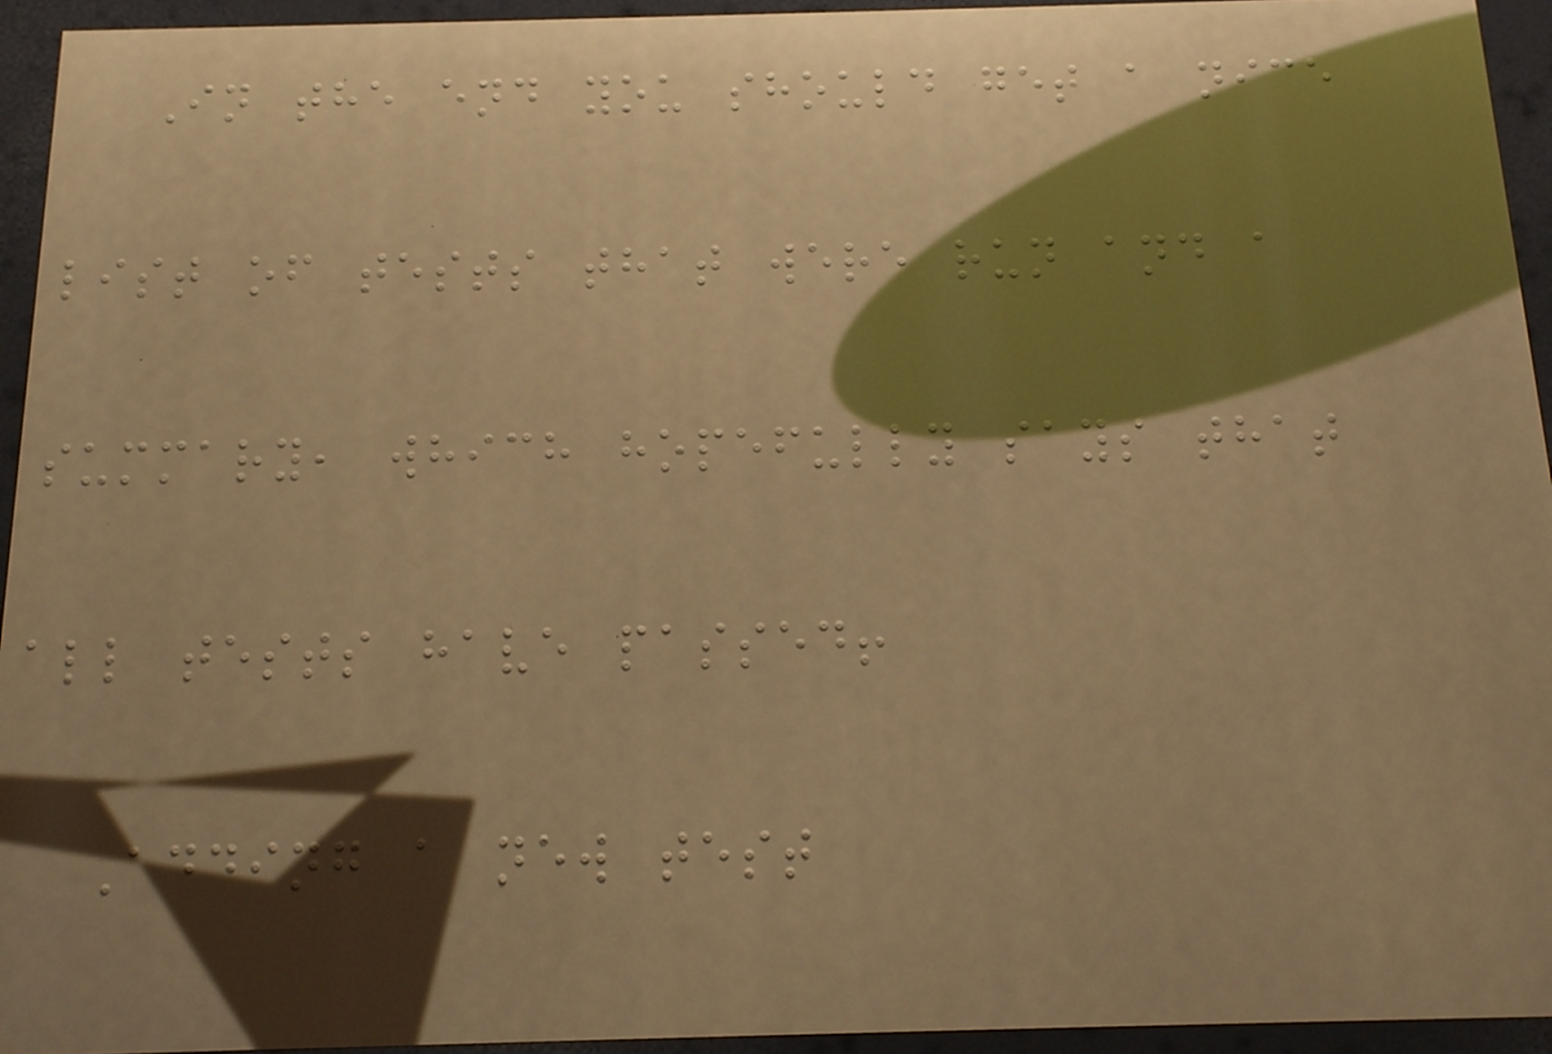In the end you should get a nice
list of tests that were run and a
summary, which hopefully says that
all tests have passed!
Adding a new test
